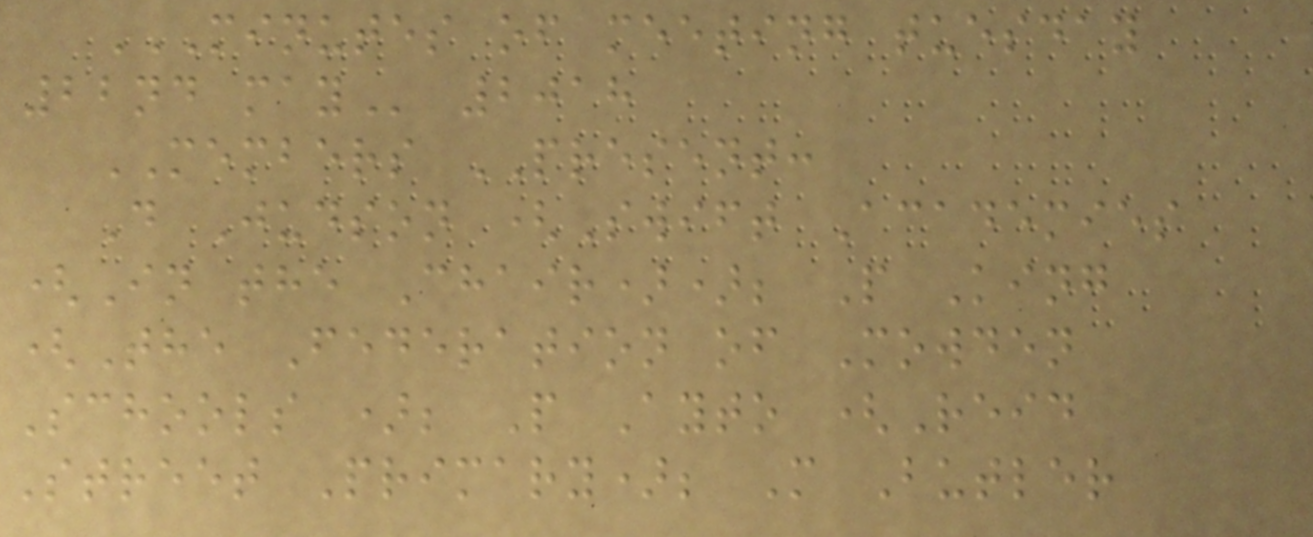MINUTES OF MEETING TUESDAY
22ND MAY 2018
MEMBERS PRESENT:
D Judson (Swift Academies
(In the Chair)); P King
(The Federation of Mowden
Schools ); P Ayto (Reid
Street Primary); M Butler
